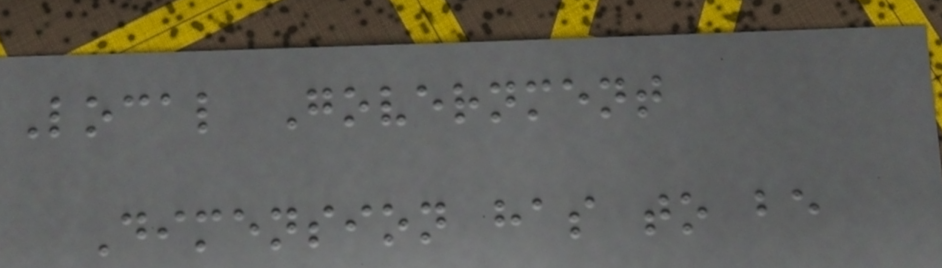Local Government
Dimension has to be
